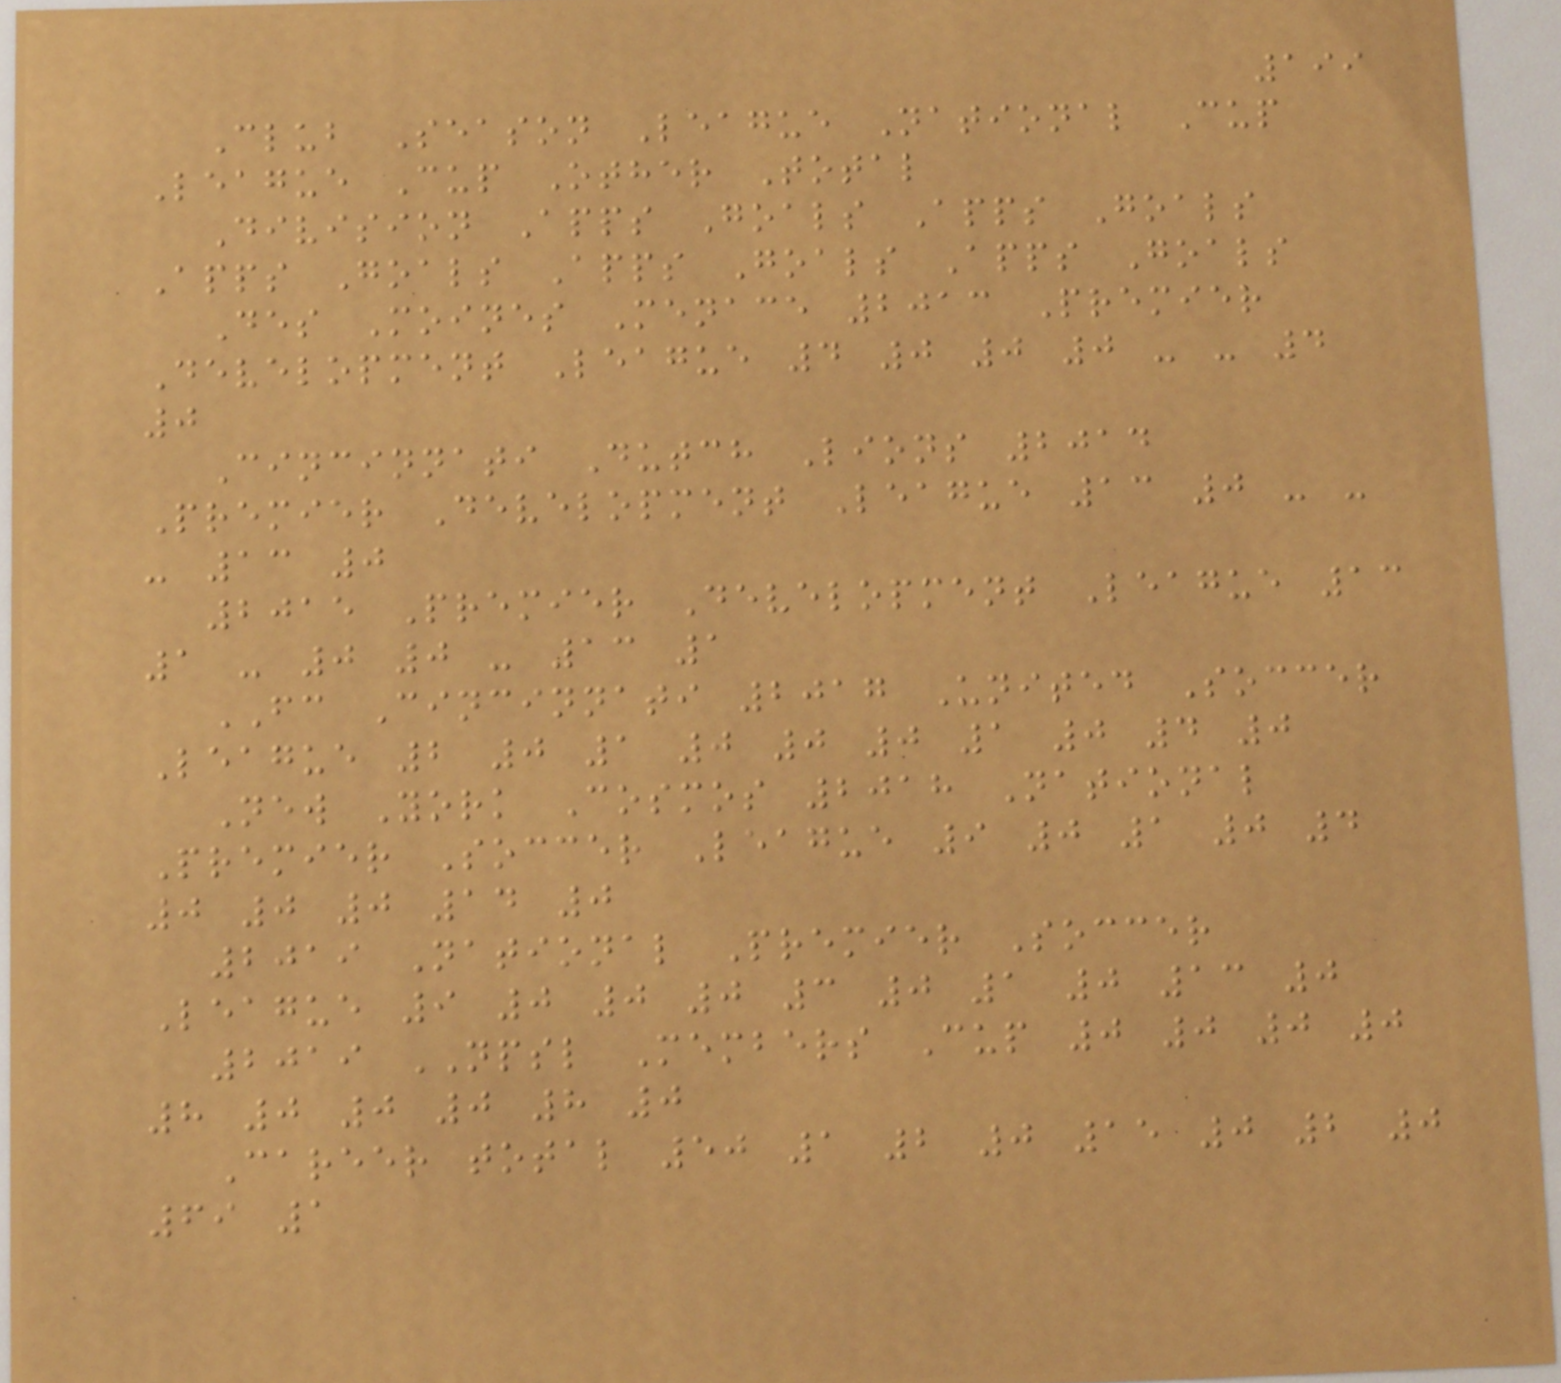199
Club Season League National Cup
League Cup Other Total
Division Apps Goals Apps Goals
Apps Goals Apps Goals Apps Goals
Des Moines Menace 2013 Premier
Development League 4 0 0 0 - - 4
0
Cincinnati Dutch Lions 2014
Premier Development League 13 0 - -
- 13 0
2015 Premier Development League 13
1 - 0 0 - 13 1
FC Cincinnati 2017 United Soccer
League 2 0 1 0 0 0 1 0 4 0
New York Cosmos 2018 National
Premier Soccer League 9 0 1 0 4
0 0 0 14 0
2019 National Premier Soccer
League 9 0 0 0 3 0 1 0 13 0
2019 NPSL Members Cup 0 0 0 0
8 0 0 0 8 0
Career total 50 1 2 0 15 0 2 0
69 1
